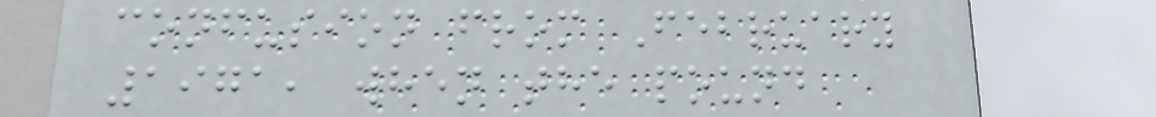confusion from February
1971, when the pound
